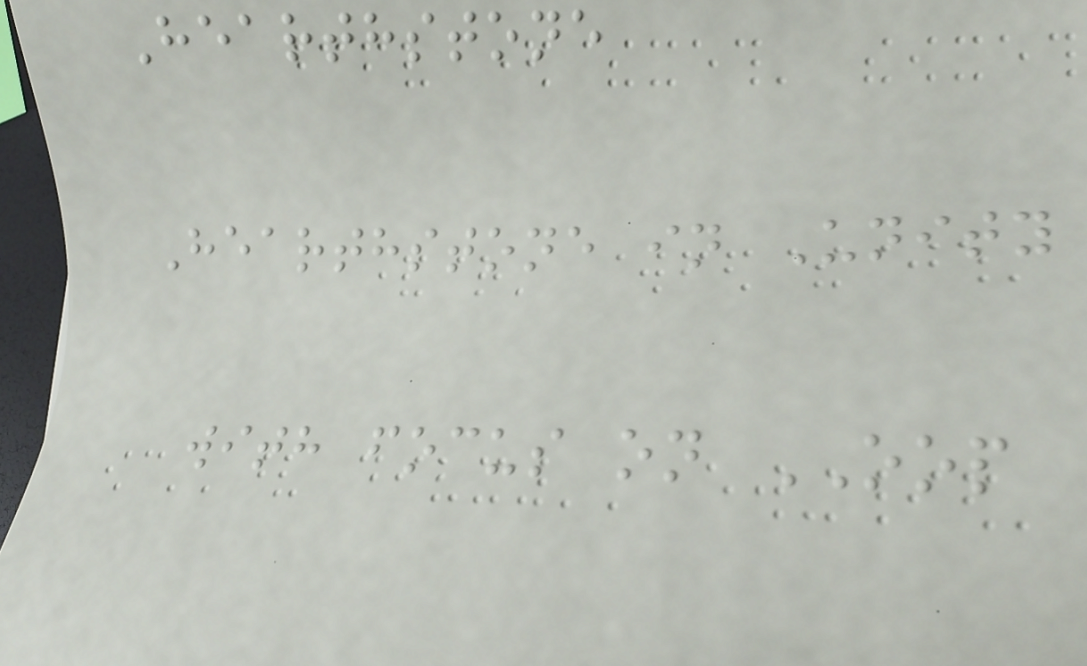Hearthstone
Hearthstone in Unity
with focus on OOP
